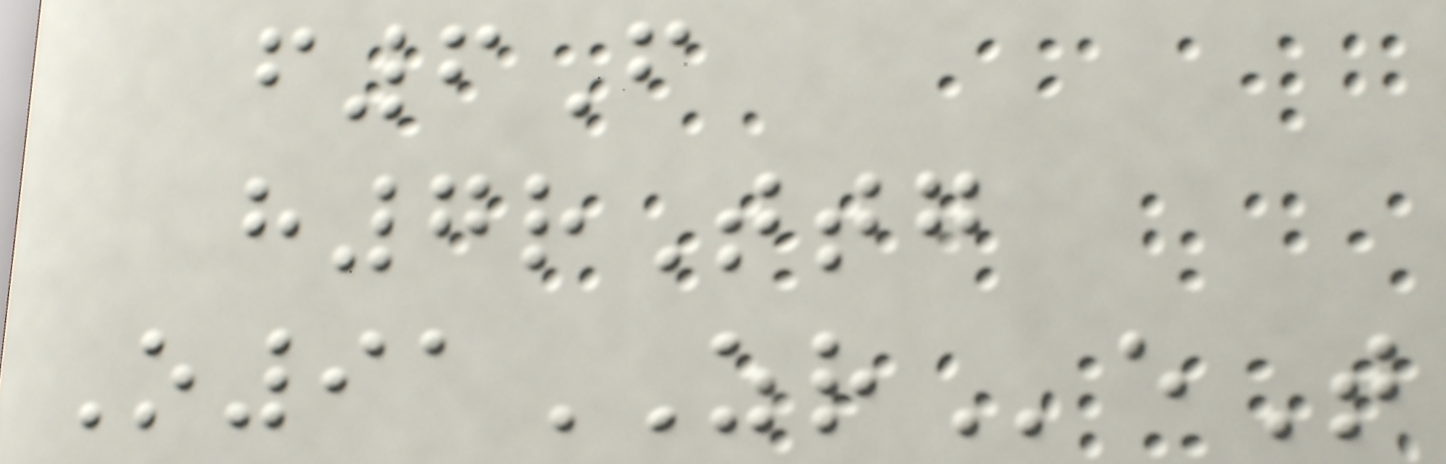f6F
h7rTtg
O91ZReT
